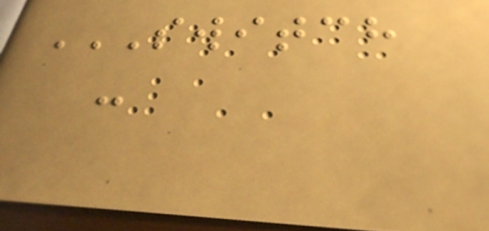SWITCH
-
